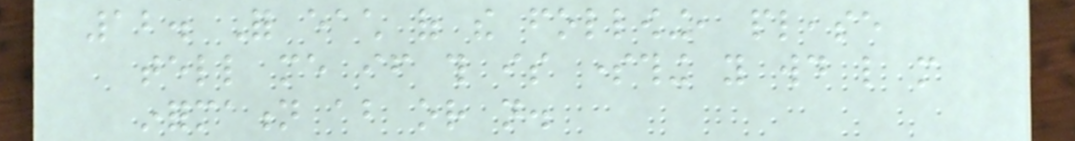12. For each of the following, please
tell me if this is something you would like more
information about or not.
